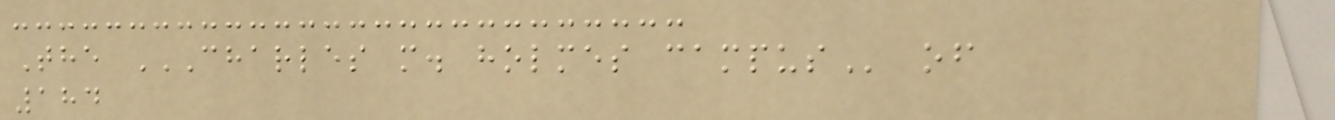The CHARLES M. HOLMES CAMPUS of
184
